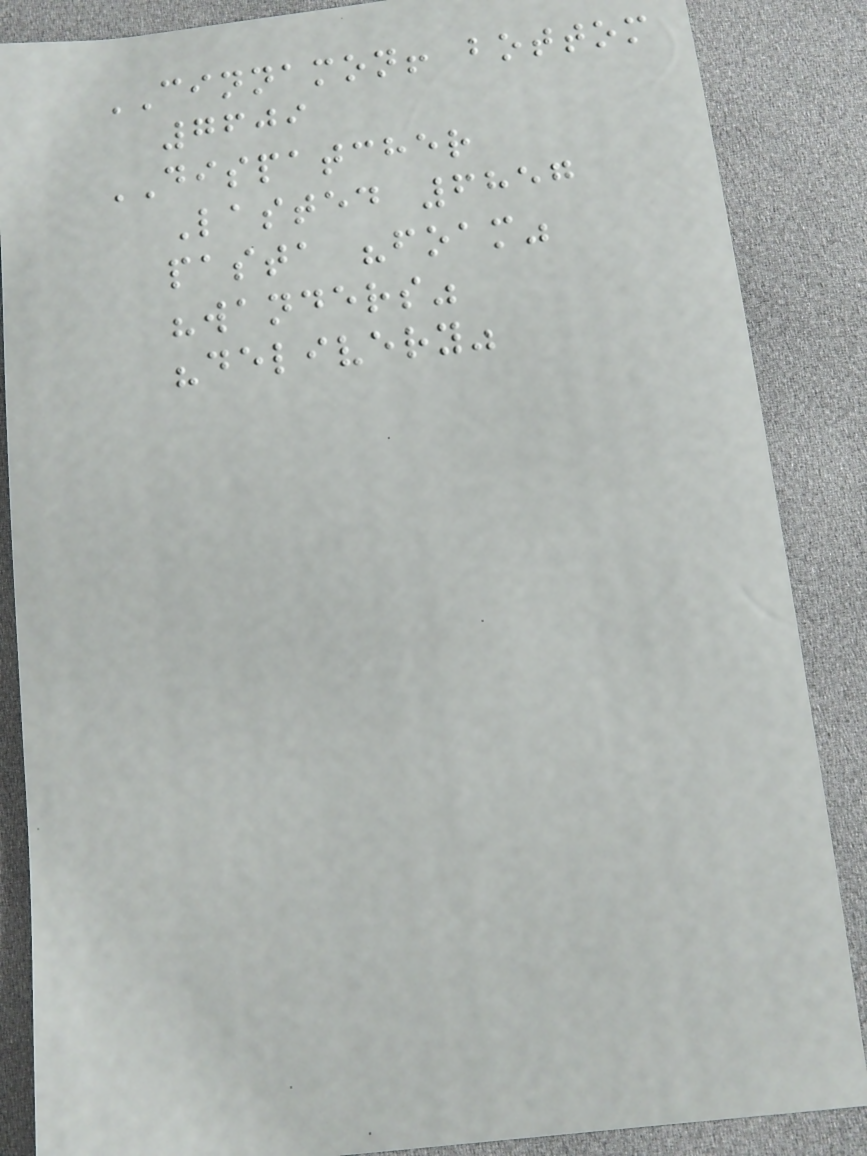CINNAMON! bottom
7609
DISPATCHER
Lasted 6857
pasta "foam"
"wanders"
"delivery"
